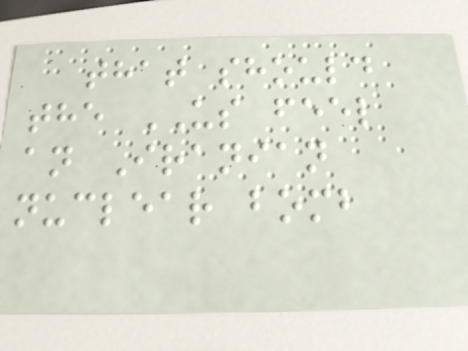that should
the US feel
an Iranian
nuclear bomb
